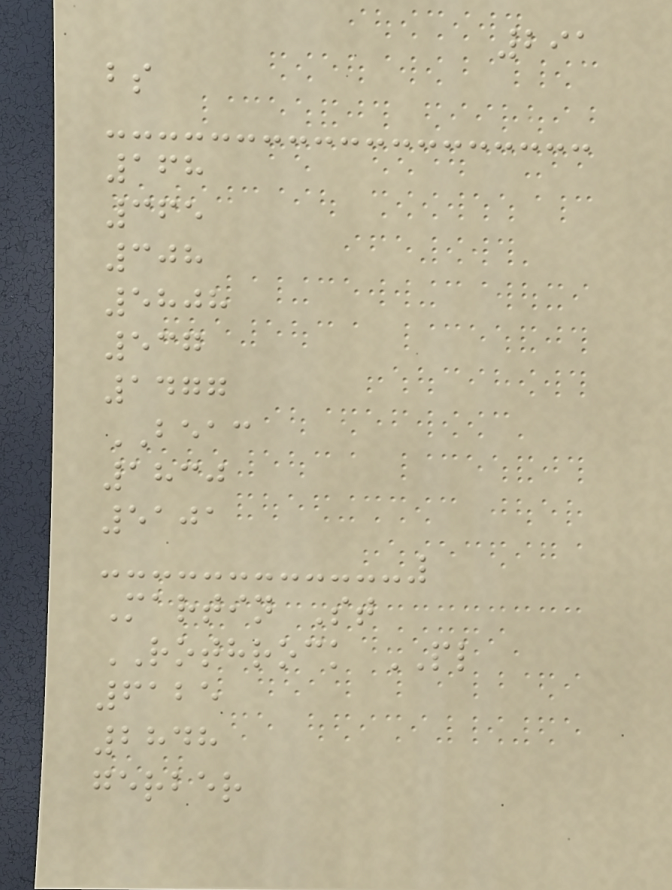291
bs
168
365
308
5808
537
1477
BEAC
1830
5101
Martin St
ROTHROCK PL
6125
2848
gerber
